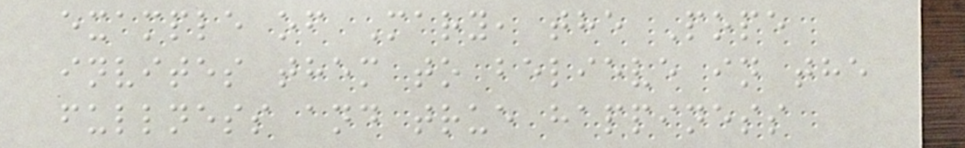example of Mary, the Pope
invites them to believe in the
fullness and true happiness
